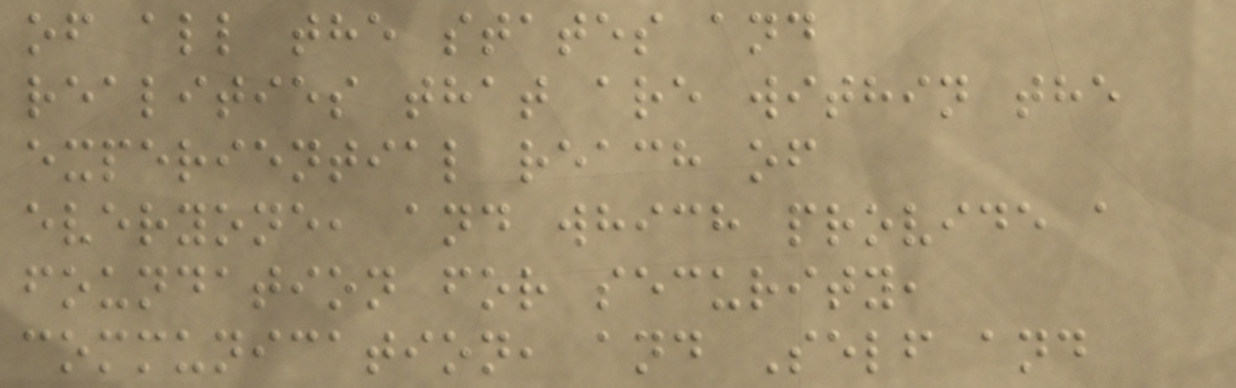of all the states and
realities that are within the
experiential reach of
everyone, and which provide a
foundation for security,
communication, and Self and
